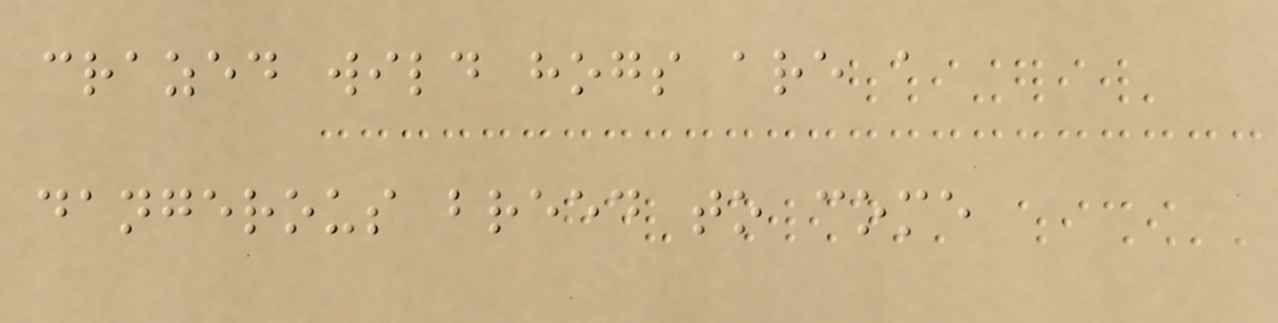crazed wild hogs are a
dangerous breed to come
